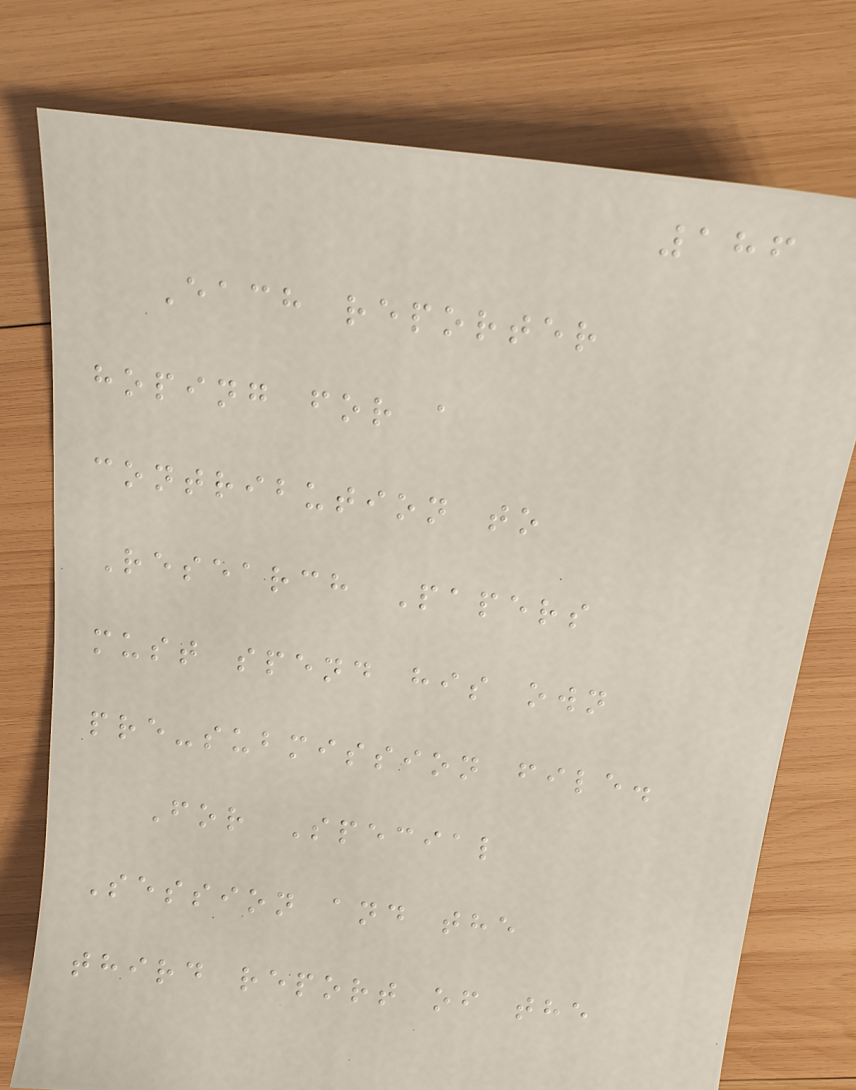186
Each reporter
hoping for a
contribution to
Research Papers
must spend his own
pre-submission file.
For Special
Session and the
third report of the
